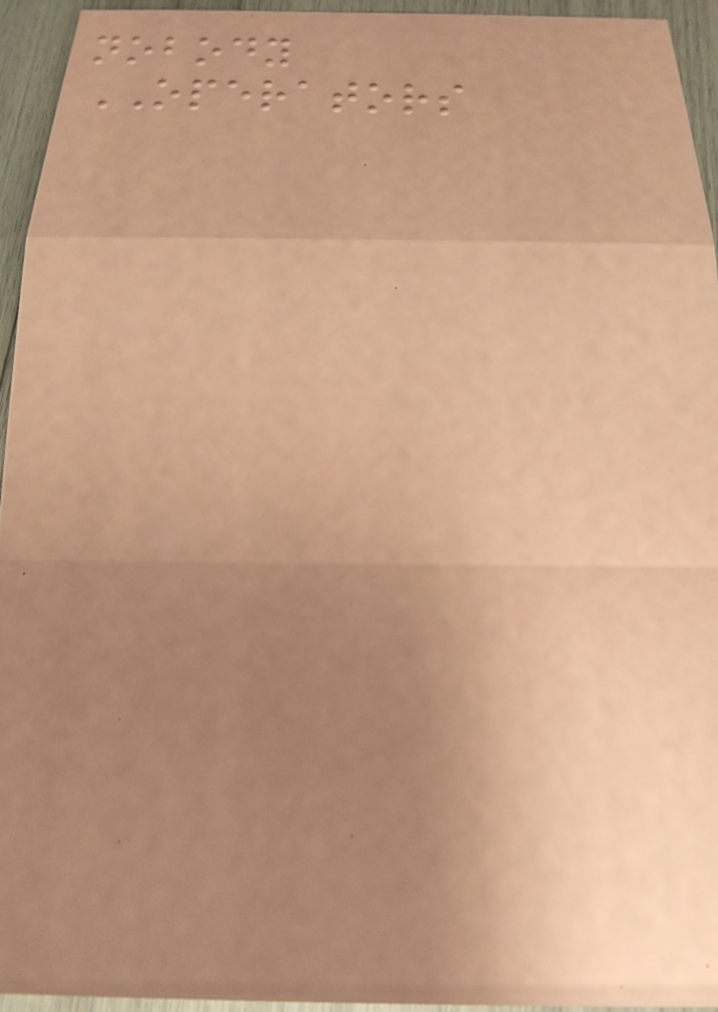nobody
OPERATORS
